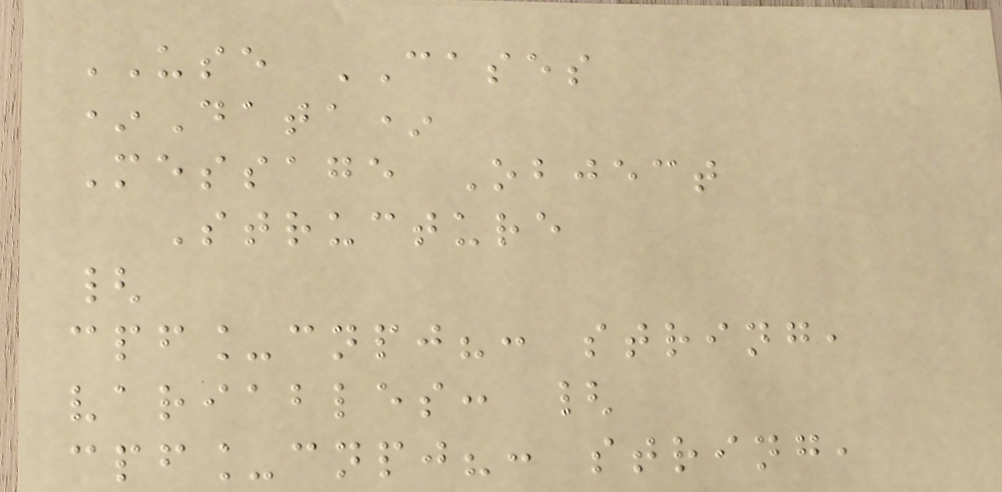USE CASES
*Data*
Message Object
Structure
{
cpf_cnpj?: string,
variables: {
cpf_cnpj?: string,
